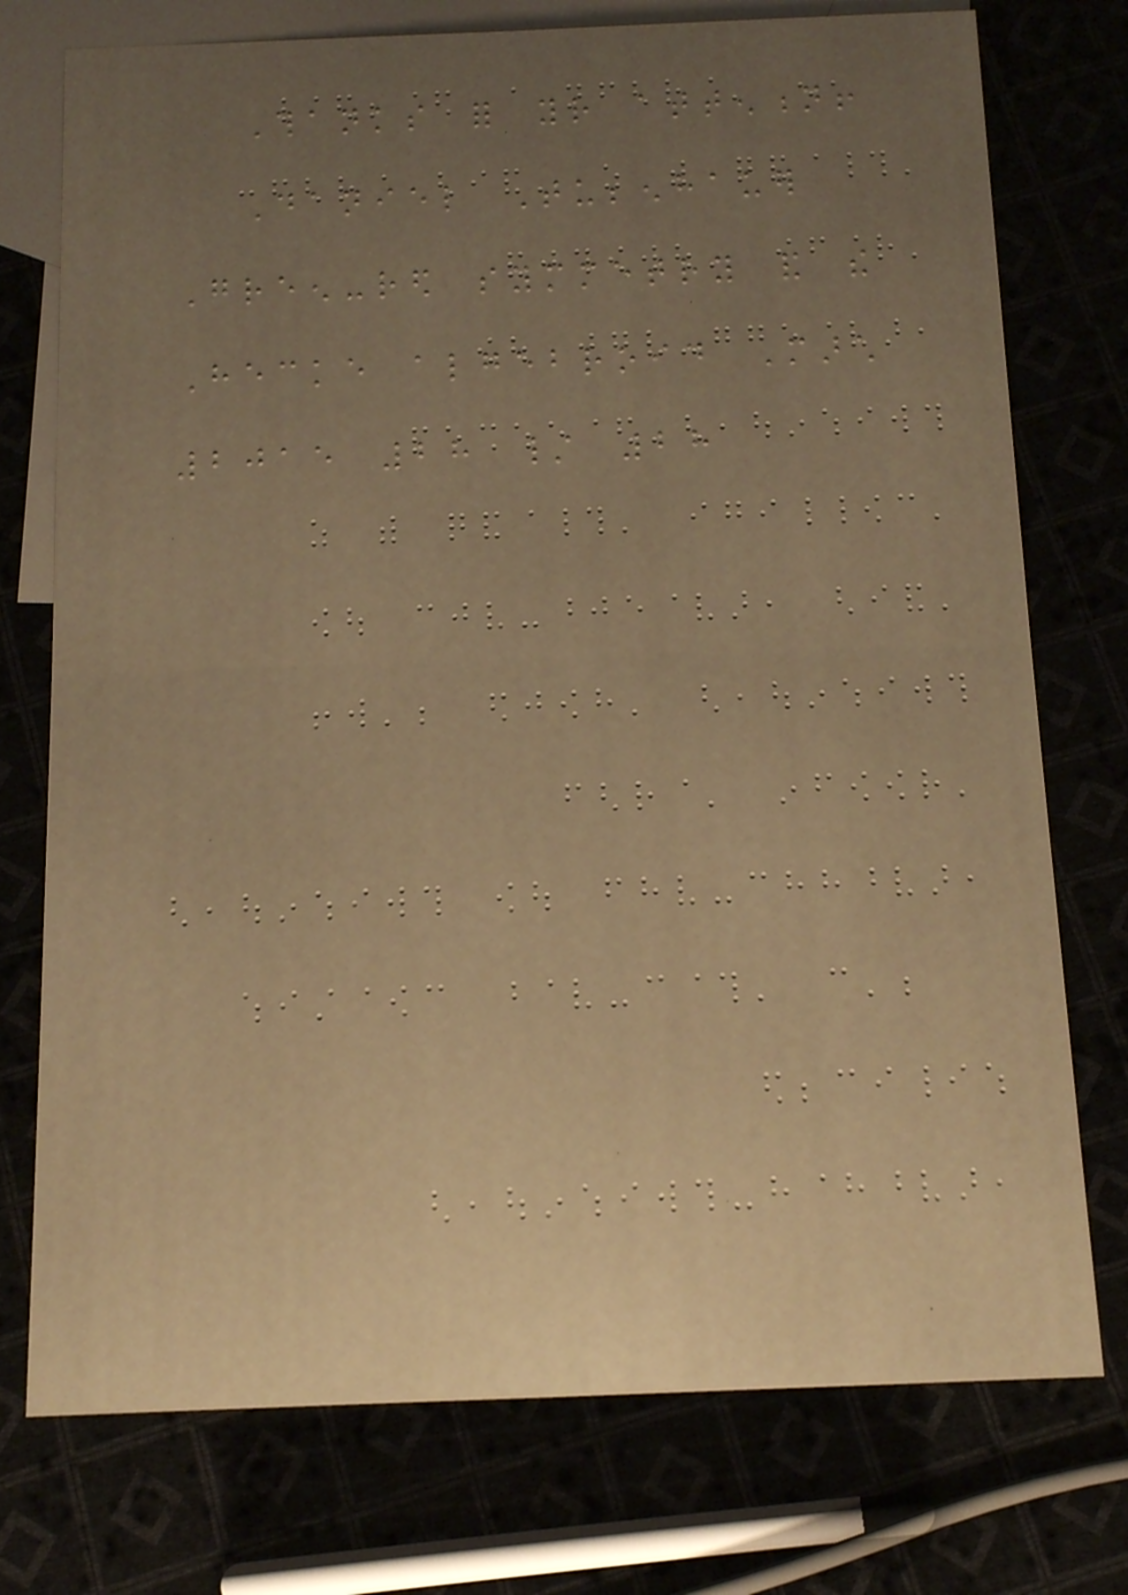Thanks for your attention!
Daniel Tubbenhauer
Green-red symmetry and the
Hecke algebroid March
2015 28 / 28
